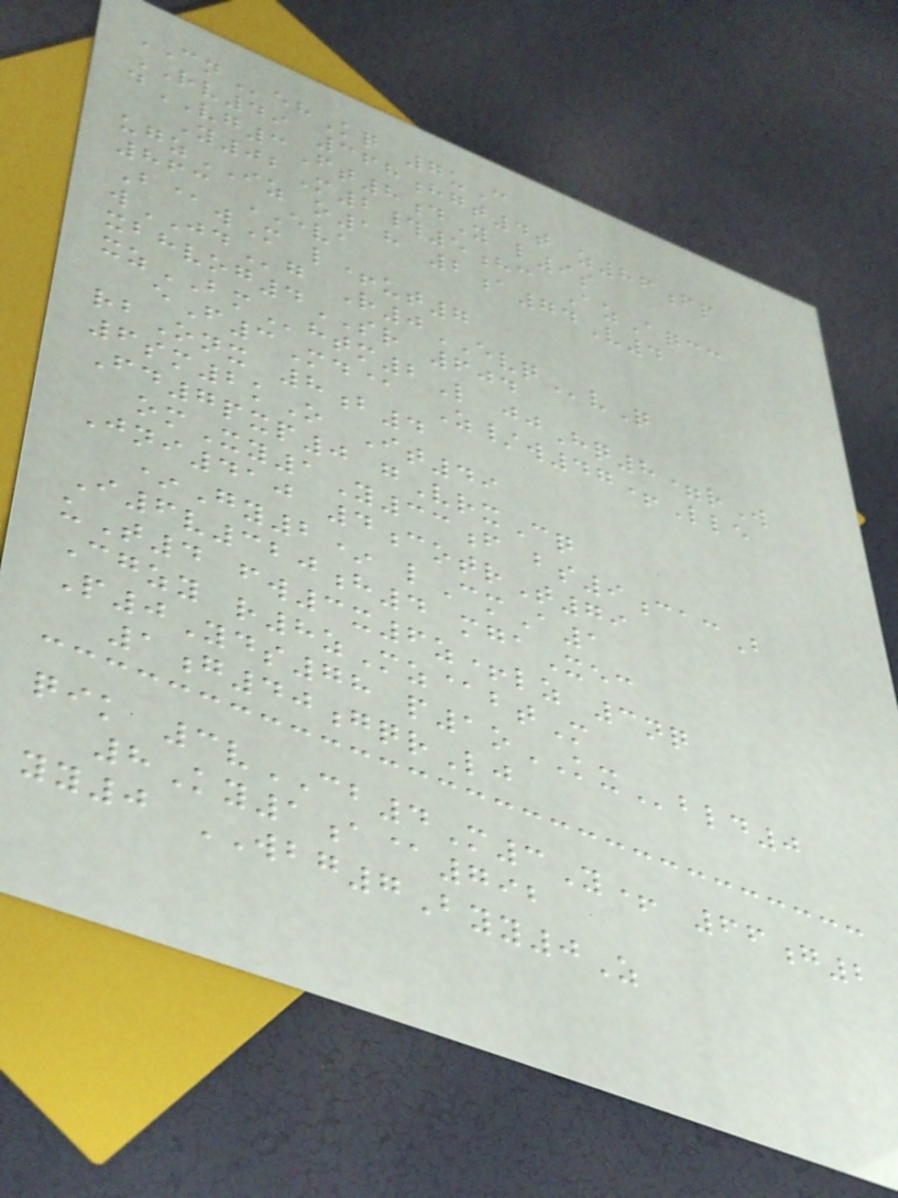CNehKq 7uC
RV49 368hgt4t z86fp
dVG3Ft8dY l9s
Y02M2#5hc AzAqcc
ugzIZ o18 2a74V4
863 EVA
B@wM l+ut7
wJDg R0EVQvQ
xbhvog4SR 604
xzBMhtm2L jjHq8=rW
eF3Md@ Z/w47+Lle
rbOnx 8b4
6sm2kO It49
Fd7pxp0 gVrxCq
omXy1Y33f bs9cacB
Jni410 4cotrT79
*Gy2* lCmA1
I6v320h4 mgaXec
uT4 fw3x6z+lz 3nq
Cgzy r8zMz@btM
P0Yds78 p1oKXbld0
1g40gqrLj
qik 3vCB4M3Y+ 66g2
8Ky1a@792
yy0 WBG7Byy0Z
